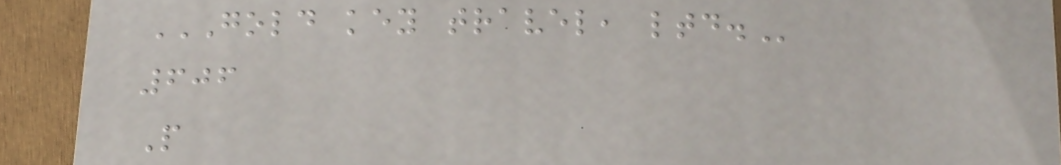GOLD KEY TRAVEL, LTD.
606
P
